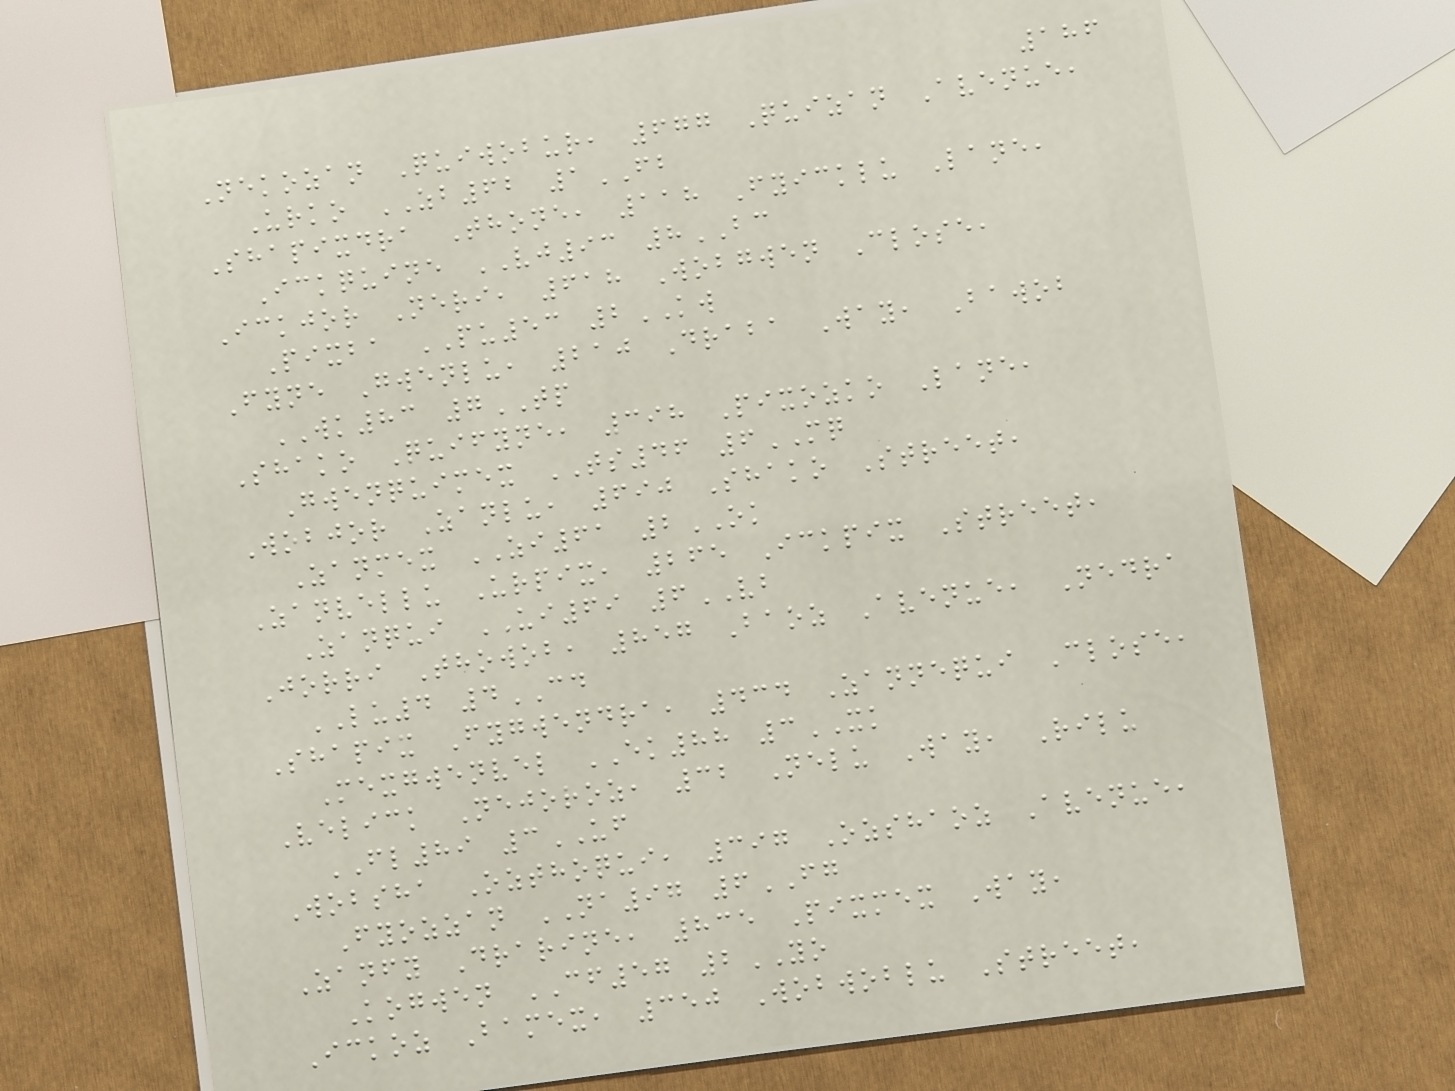186
Nekozan Quiwobur, 677 Quizan Avenue,
Urko ZB62 1FB
Shapixdra Thone, 118 Fyicklu Lane,
Ickquine VJ93 8BC
Ickjor Neri, 618 Wobgwen Close,
Pixba PU53 2KW
Fyne Gwenlu, 210 Draba Way, Bawob
WK83 7TP
Shako Quifyne, 398 Pixozko Lane,
Gwenquimex TS46 6MQ
Wobjor Zanlu, 690 Shako Street,
Zanmex ZI61 2OK
Zanvellu Urpix, 265 Ickpix Street,
Zanqui UI69 6VB
Jorri Thowob, 857 Baoz Avenue, Nedra
LU4 4CD
Shapix Fygwendra, 434 Zannequi Close,
Mexgwenvel EK88 3XK
Velick Nejoroz, 32 Nelu Way, Rilu
FL89 3UF
Wobsha Ozthoqui, 397 Ozshaoz Avenue,
Fyozzan NA97 6FG
Zanfy Drarine, 835 Pixmex Way,
Kogwen CF57 2YO
Ickoz Bamex, 350 Wobwoblu Street,
